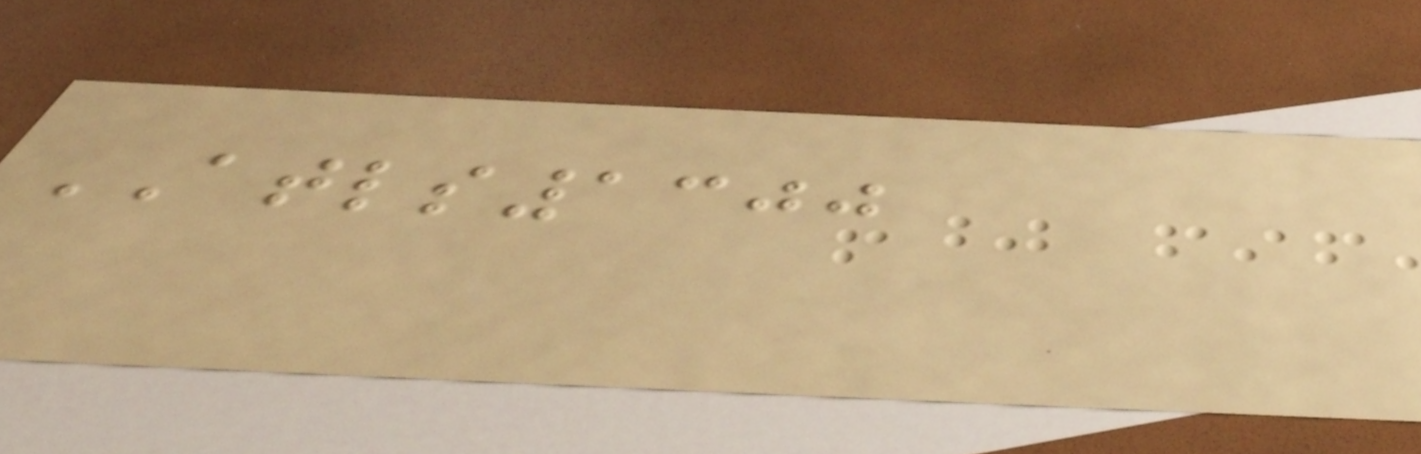ATLS1300
